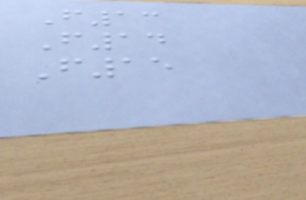F13
F14
F15
